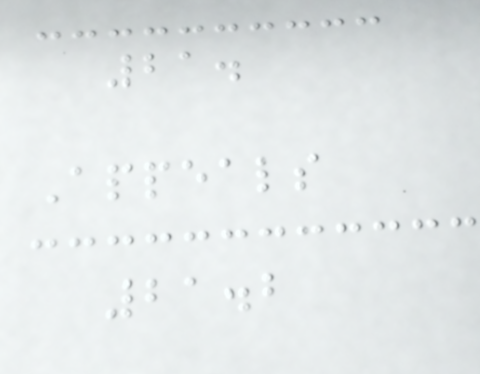21.
Appeals
21.2
